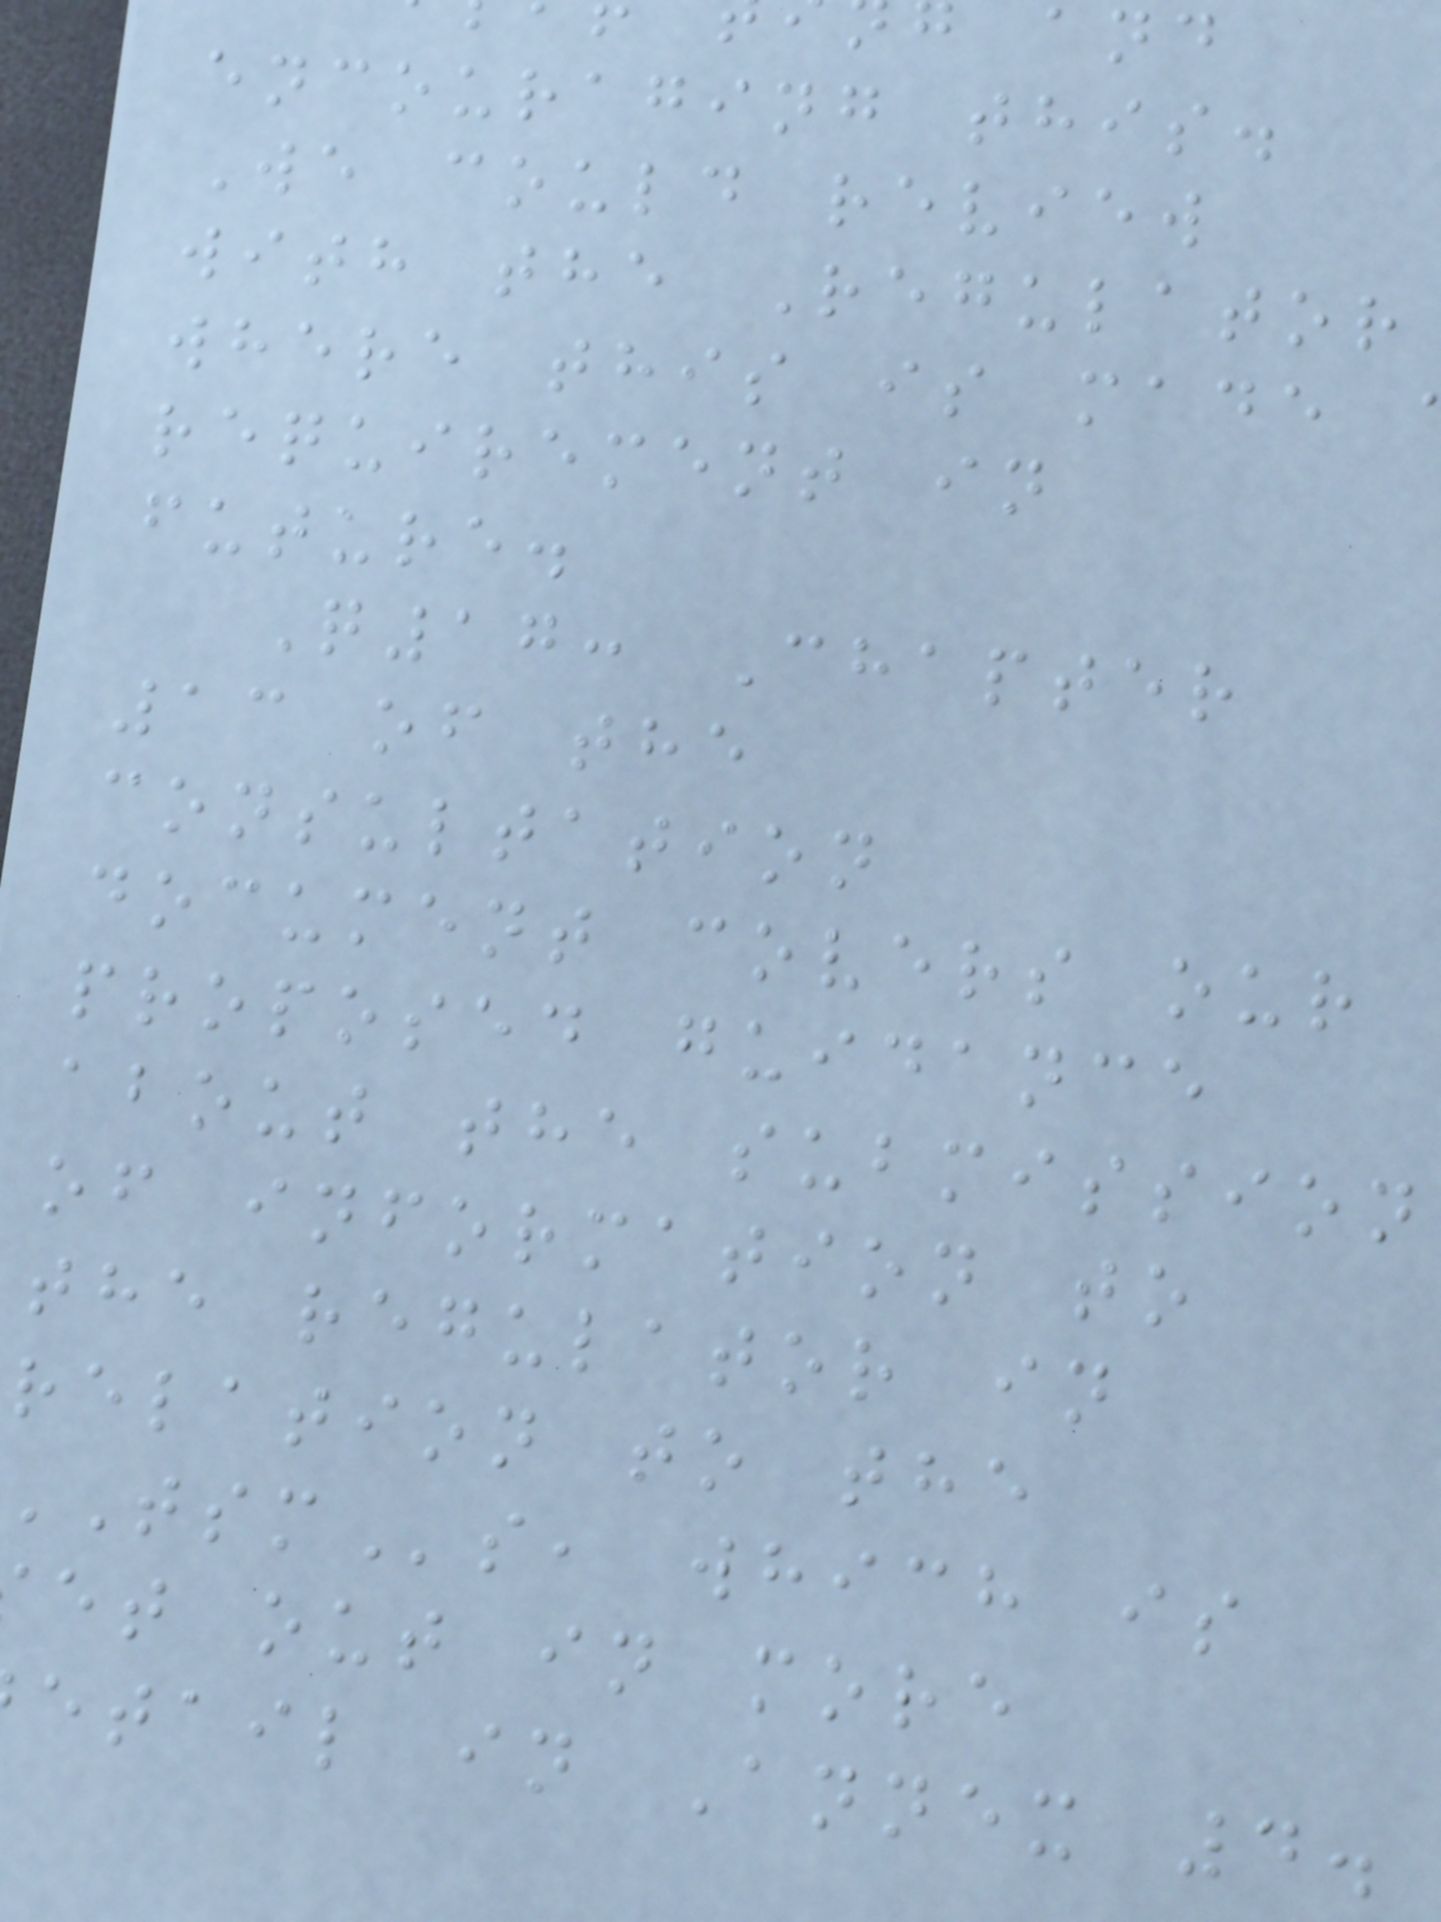encouraging this.
We could review
with the Regulator
where this is made
requirement in
future.
Q17: Chapter
13 of the
consultation
document covers our
proposed guidance
about the submission
of information to
the regulator in
relation to the
s, which is
et out in more
etail in Annex 4.
